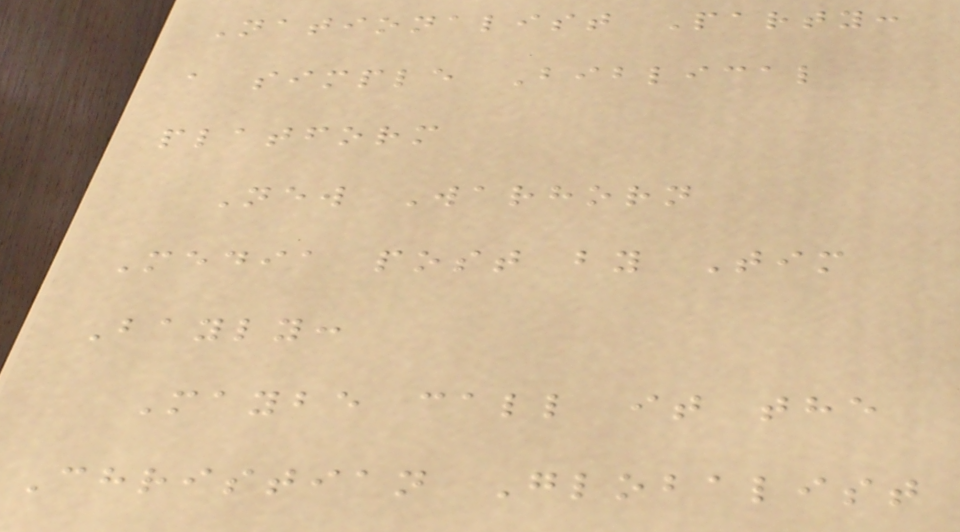Nationalist Party:
a simple Biblical
platform
New Warhorn
Media post by Tim
Bayly:
Maybe call it the
Christian Globalist
